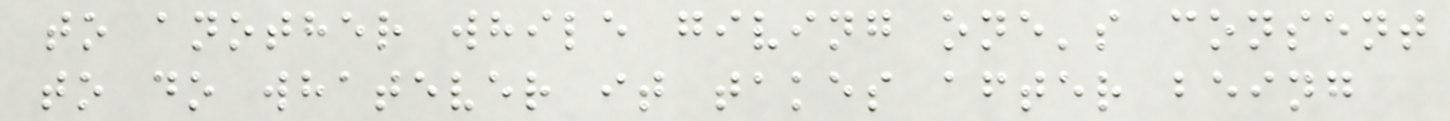to another while giving one's consent
to do whatever it takes after being
